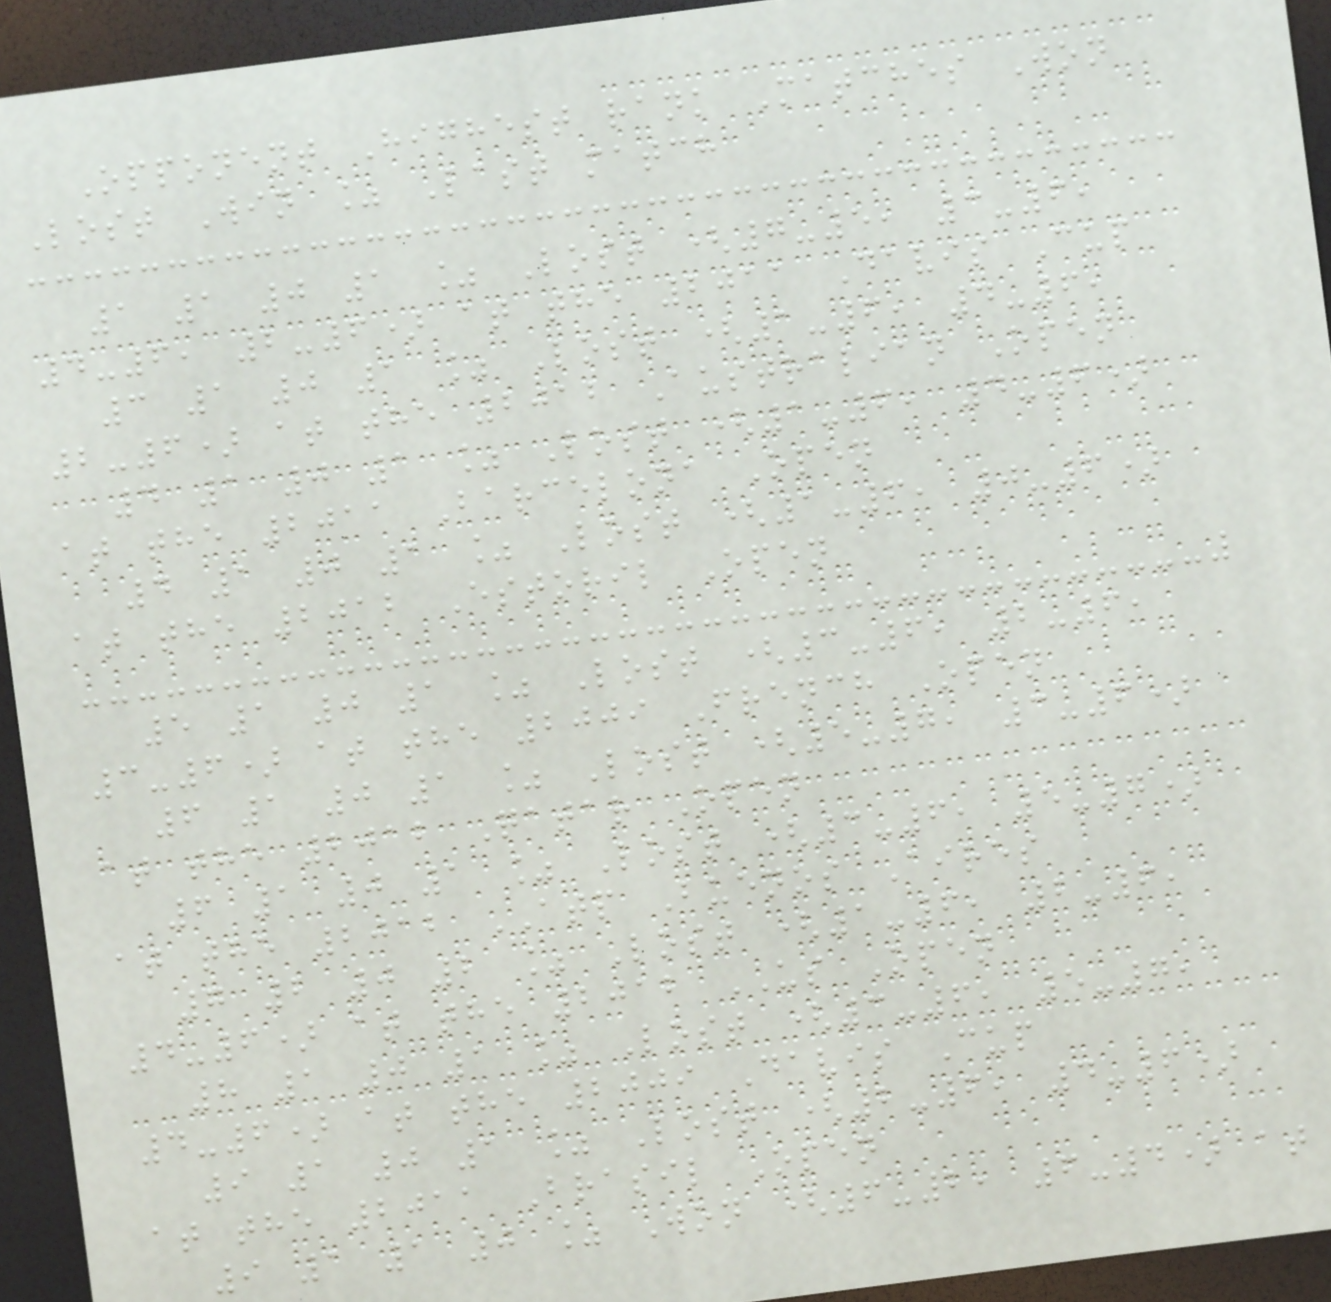Opponent Highest rank Matches Won
Lost Win % Last match
1 1 0 1 % Lost (7-5, 3-6,
4-6, 2-6) at the 2011 Davis Cup
3 1 0 1 % Lost (1-6, 4-6,
2-6) at the 2012 Australian Open
4 1 0 1 % Lost (1-6, 4-6)
at the 2011 Barcelona Open
4 1 0 1 % Lost (1-6, 0-6)
at the 2012 Estoril Open
5 1 0 1 % Lost (3-6, 2-6,
3-6) at the 2009 French Open
6 1 0 1 % Lost (5-7, 3-6)
at the 2012 Qatar Open
6 1 0 1 % Lost (3-6, 5-7)
at the 2012 ATP Buenos Aires
7 2 0 2 % Lost (1-6, 2-6,
4-6) at the 2012 US Open
8 1 0 1 % Lost (3-6, 5-7,
4-6) at the 2009 Davis Cup
9 1 0 1 % Lost (2-6, 4-6)
at the 2011 Brasil Open
9 1 1 0 % Won (6-2, 6-4) at
